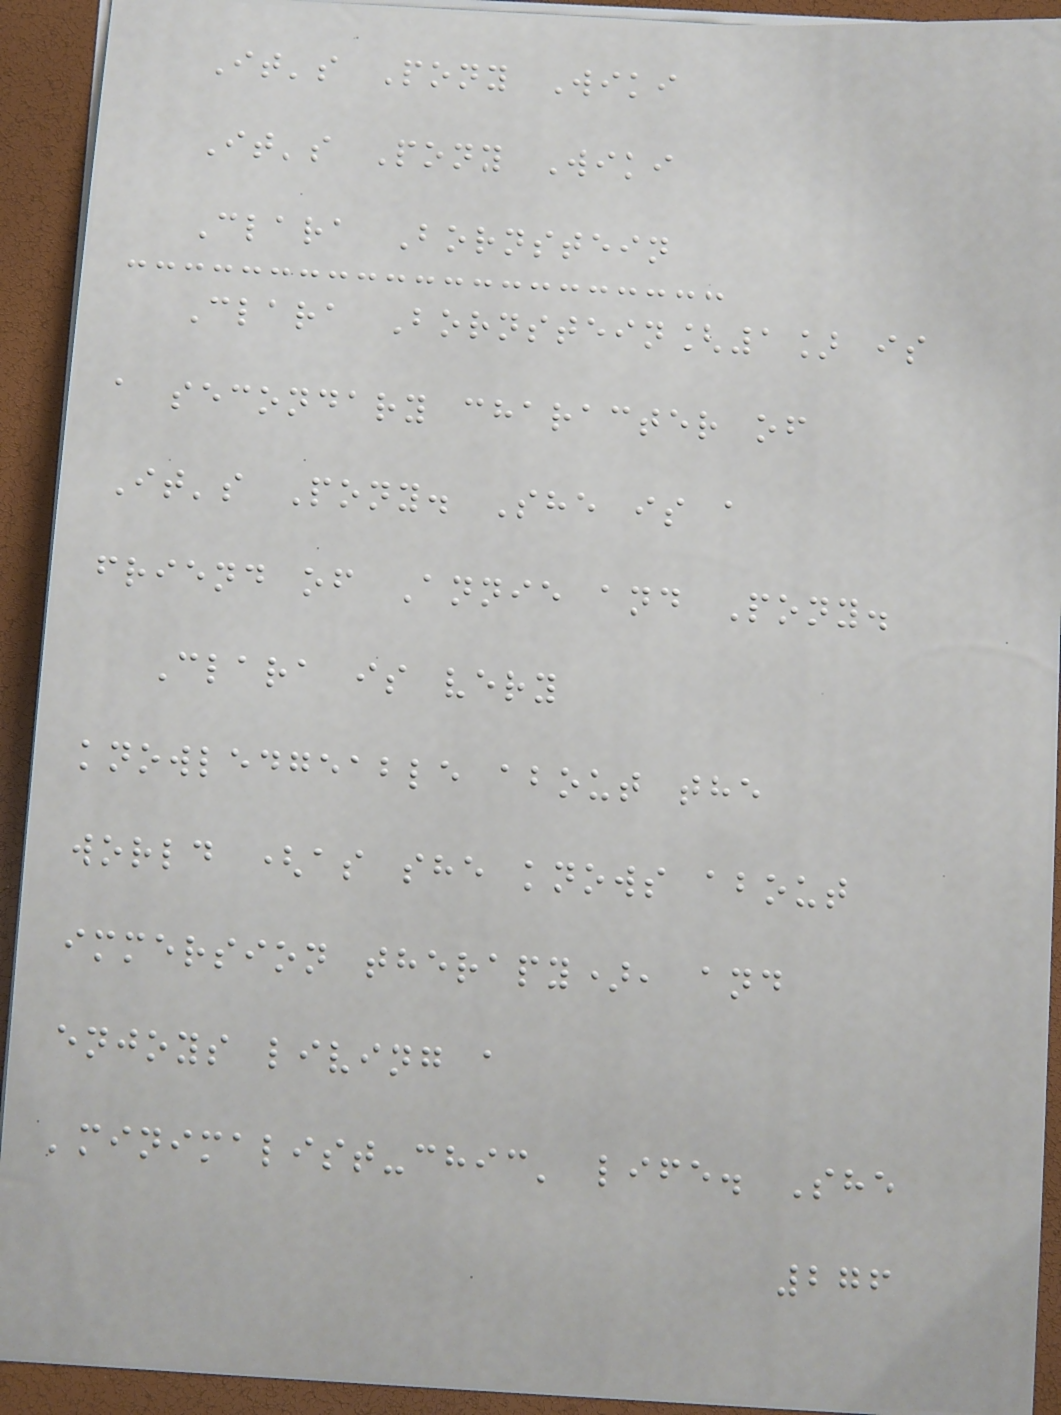It's Pony Wiki
It's Pony Wiki
Clara Bornstein
Clara Bornstein[1] is
a secondary character of
It's Pony. She is a
friend of Annie and Pony.
Clara is very
knowledgeable about the
world (as she knows about
immersion therapy), and
enjoys living a
'minimalist-chic' life. She
276
